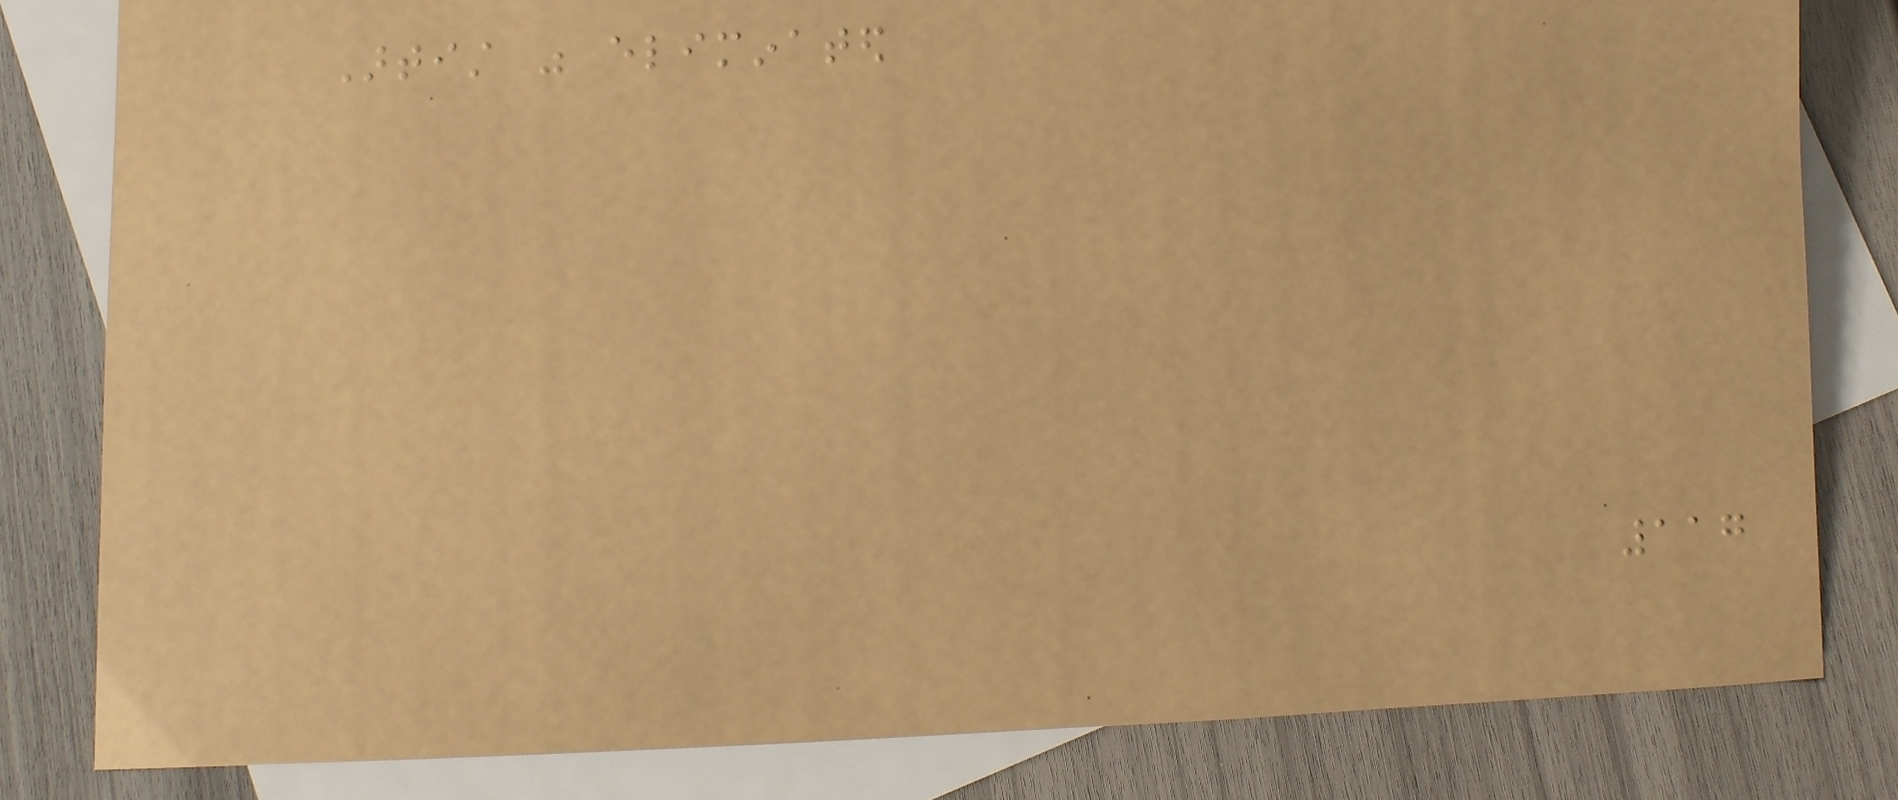Artist was eliminated
117
